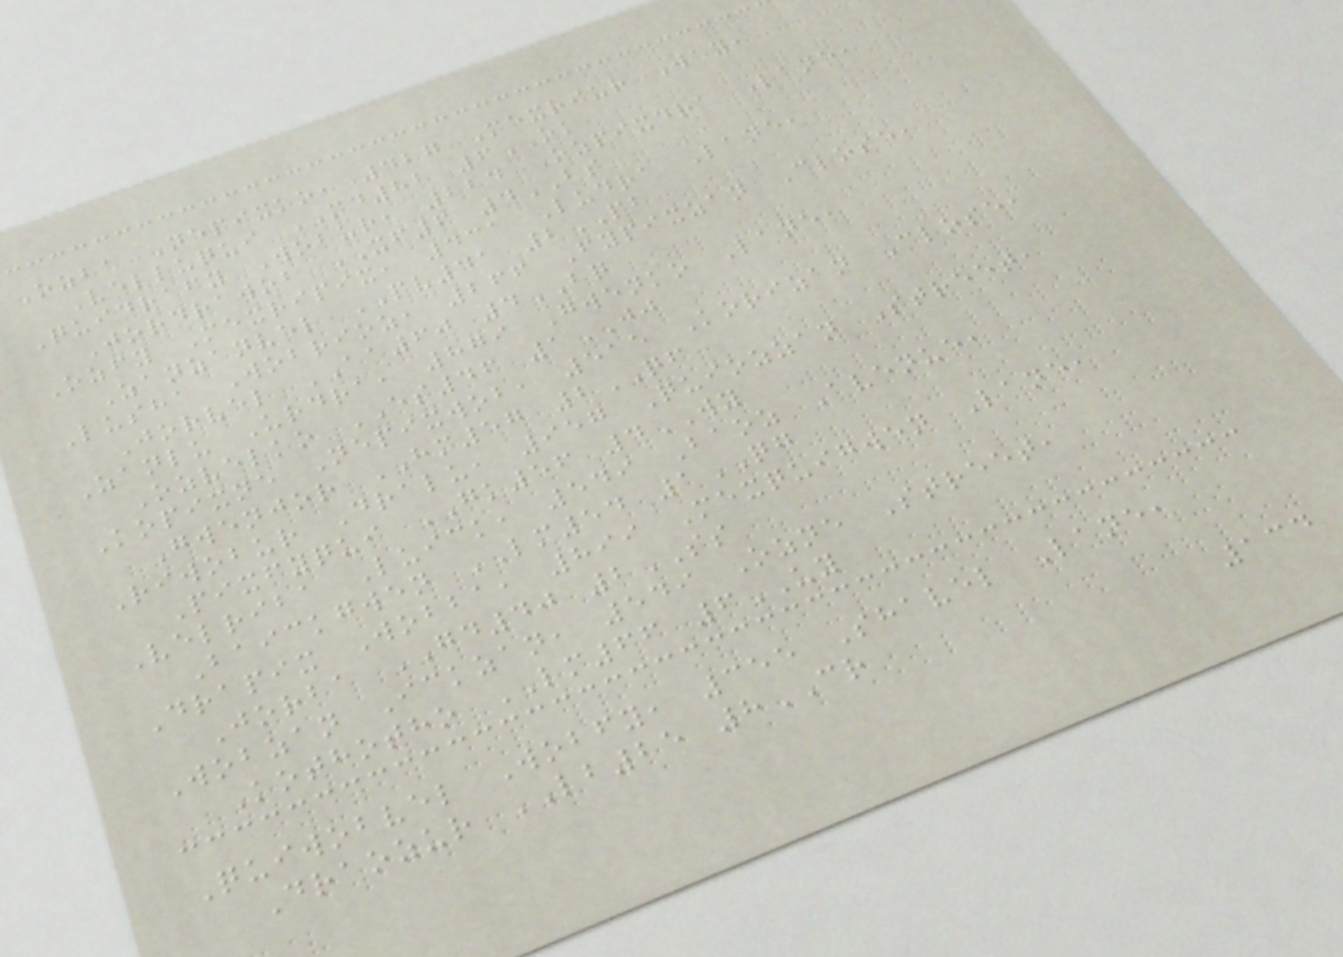Ozba Nepixko, 427 Mexriur Way,
Velluqui MD82 6OK
Quidrafy Wobur, 224 Ozpixdra Lane,
Jordrawob XF6 4BS
Ozfy Mexripix, 431 Ludra Lane,
Zanzanvel PV41 2PB
Lusha Wobrioz, 266 Fypixzan Close,
Jorvel AA60 4BQ
Zanlu Urdra, 879 Gwenko Lane,
Ozvelko ES46 1JJ
Kopixne Nepixwob, 515 Korizan Close,
Gwenjor HM57 2QF
Riwobur Dralu, 957 Quiozzan Street,
Pixfyqui GK56 4WY
Velriba Luick, 549 Baoz Avenue,
Baickgwen LM54 1QG
Drapix Wobba, 899 Mexquigwen Lane,
Jorba GD40 2SS
Wobzan Ickzan, 549 Ozne Street,
Kothotho LM66 6UY
Quiwobvel Wobfy, 355 Shavel Lane,
Draozur LB25 8CR
134
